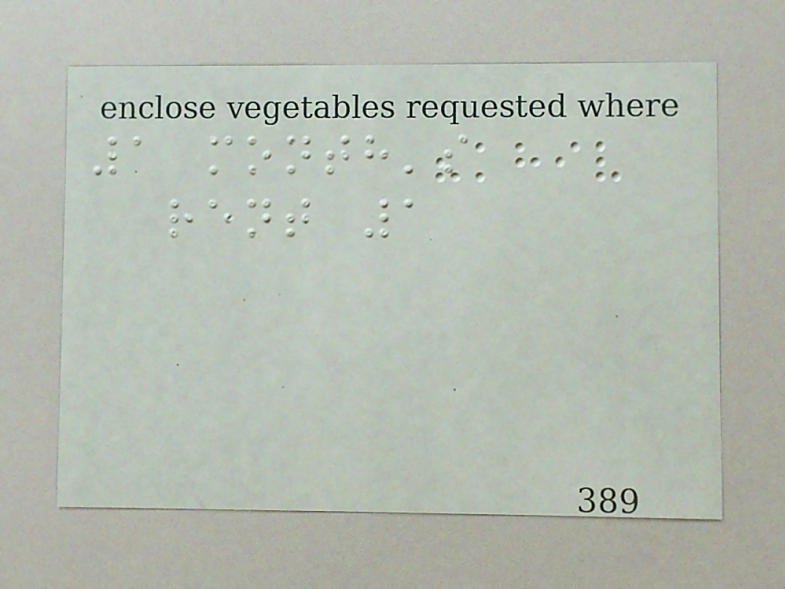1 month's
rent 1
